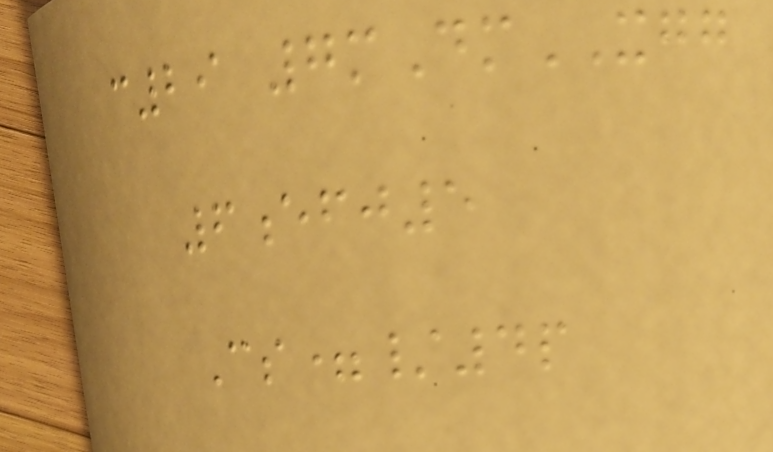c29 7mDmXGG
6efj5
Cs=/4p
